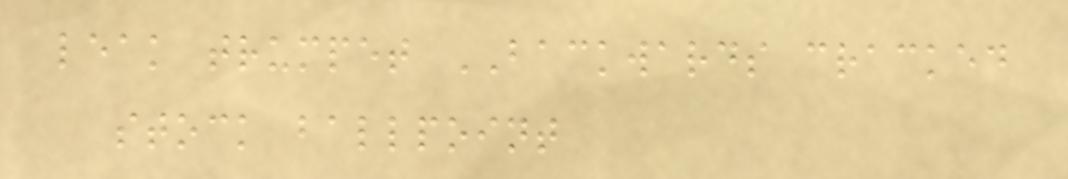leak trumpet BACKWARDS cracked
stock ballpoint
